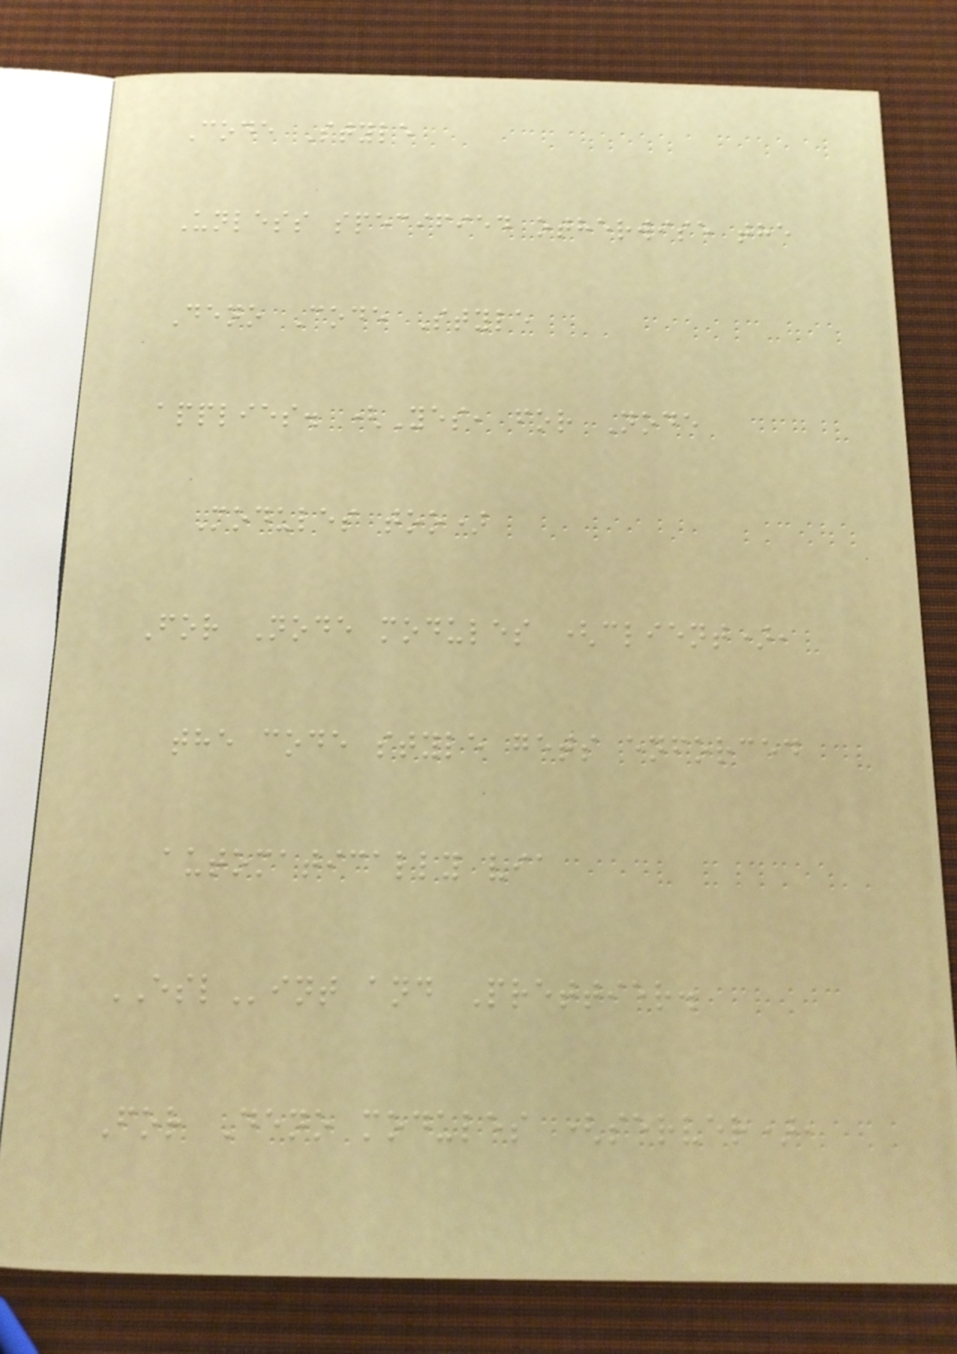Code Style
Unless specified otherwise the
Deno Code Style
applies. (Yes, for Node
Modules too)
For Node modules (client),
the code style gets enforced
automatically via
ESLint and Prettier.
For Deno modules (server),
